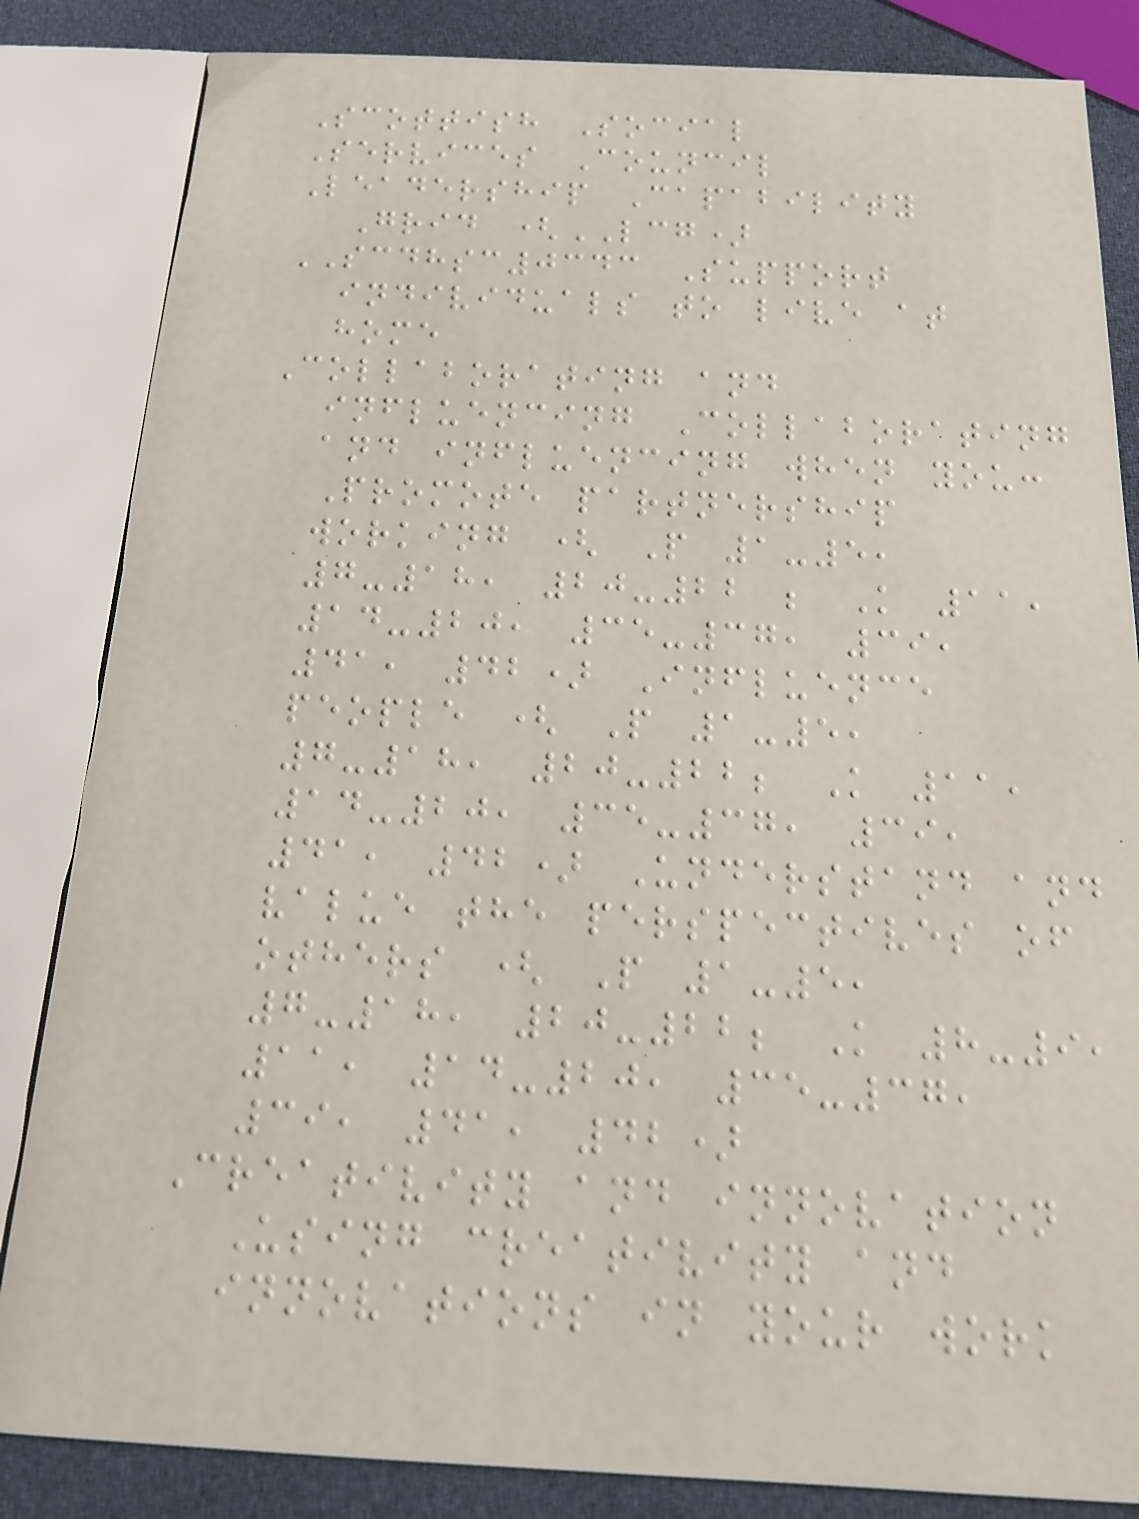Scottish Social
Services Council
Leadership Capability
Grid (LCG)
SCDHSC0343 Support
individuals to live at
home
Collaborating and
influencing Collaborating
and influencing when you:
Promote partnership
working ( P 1-5,
7-18, 20-22 ; K 11,
14-20, 35-37, 39,
41, 42) Influence
people ( P 1-5,
7-18, 20-22; K 11,
14-20, 35-37, 39,
41, 42) Understand and
value the perspectives of
others ( P 1-5,
7-18, 20-22; K 8-9,
11, 14-20, 35-37,
39, 41, 42)
Creativity and innovation
Using creativity and
innovations in your work
